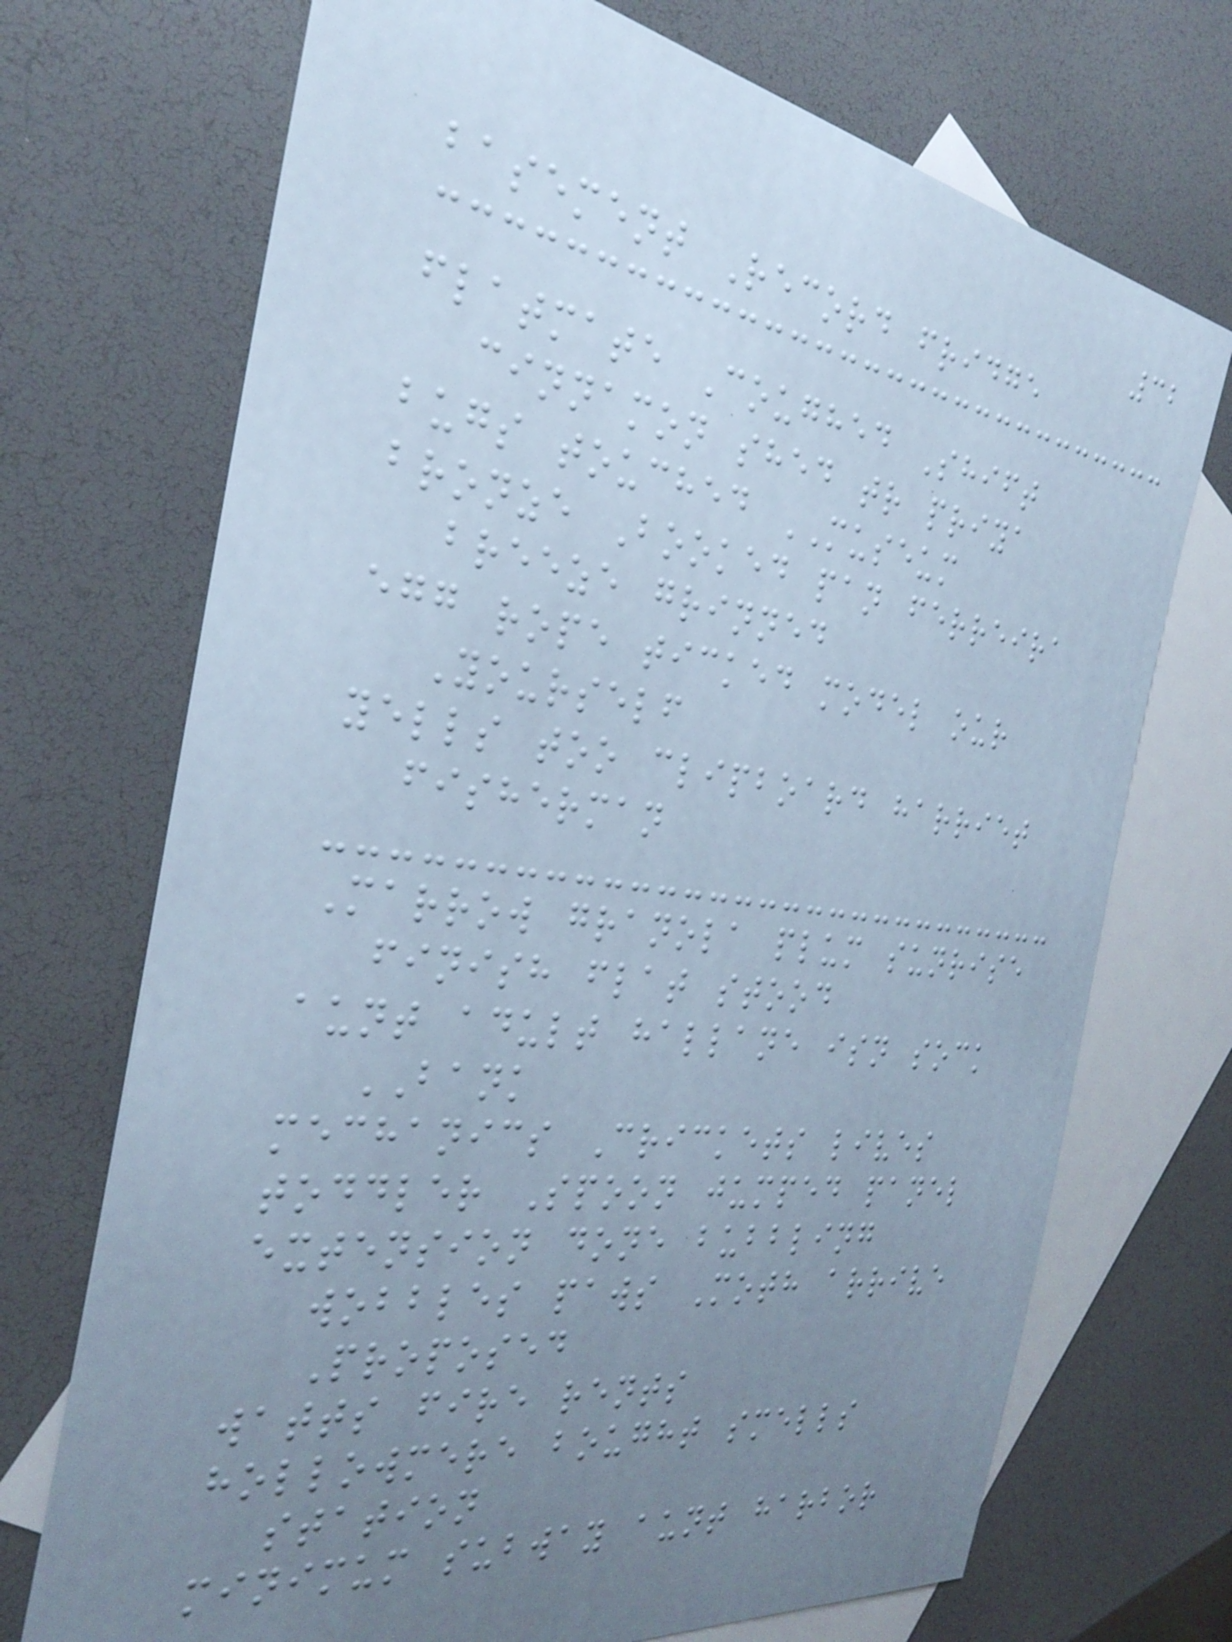32
basement Record fridge
flatmate Coughed Shift
cinnamon shed tr priya
bugs touched MUSEUM
bronze Booked pan ferreira
breeze grinned
egg rope ticked model our
Yourself
yells too clipboard harriet
fisherman
Marrow granola plum sunrise
finish flat stood
aunt adult hallane isn sock
BANK
mechanics Crickets lives
toddler Spoon jumped panel
extension done bubbling
wobbles paws Moth arrive
Proposed
watts fire rents
hollowmere bought smells
station
minimum subway aunt harbor
